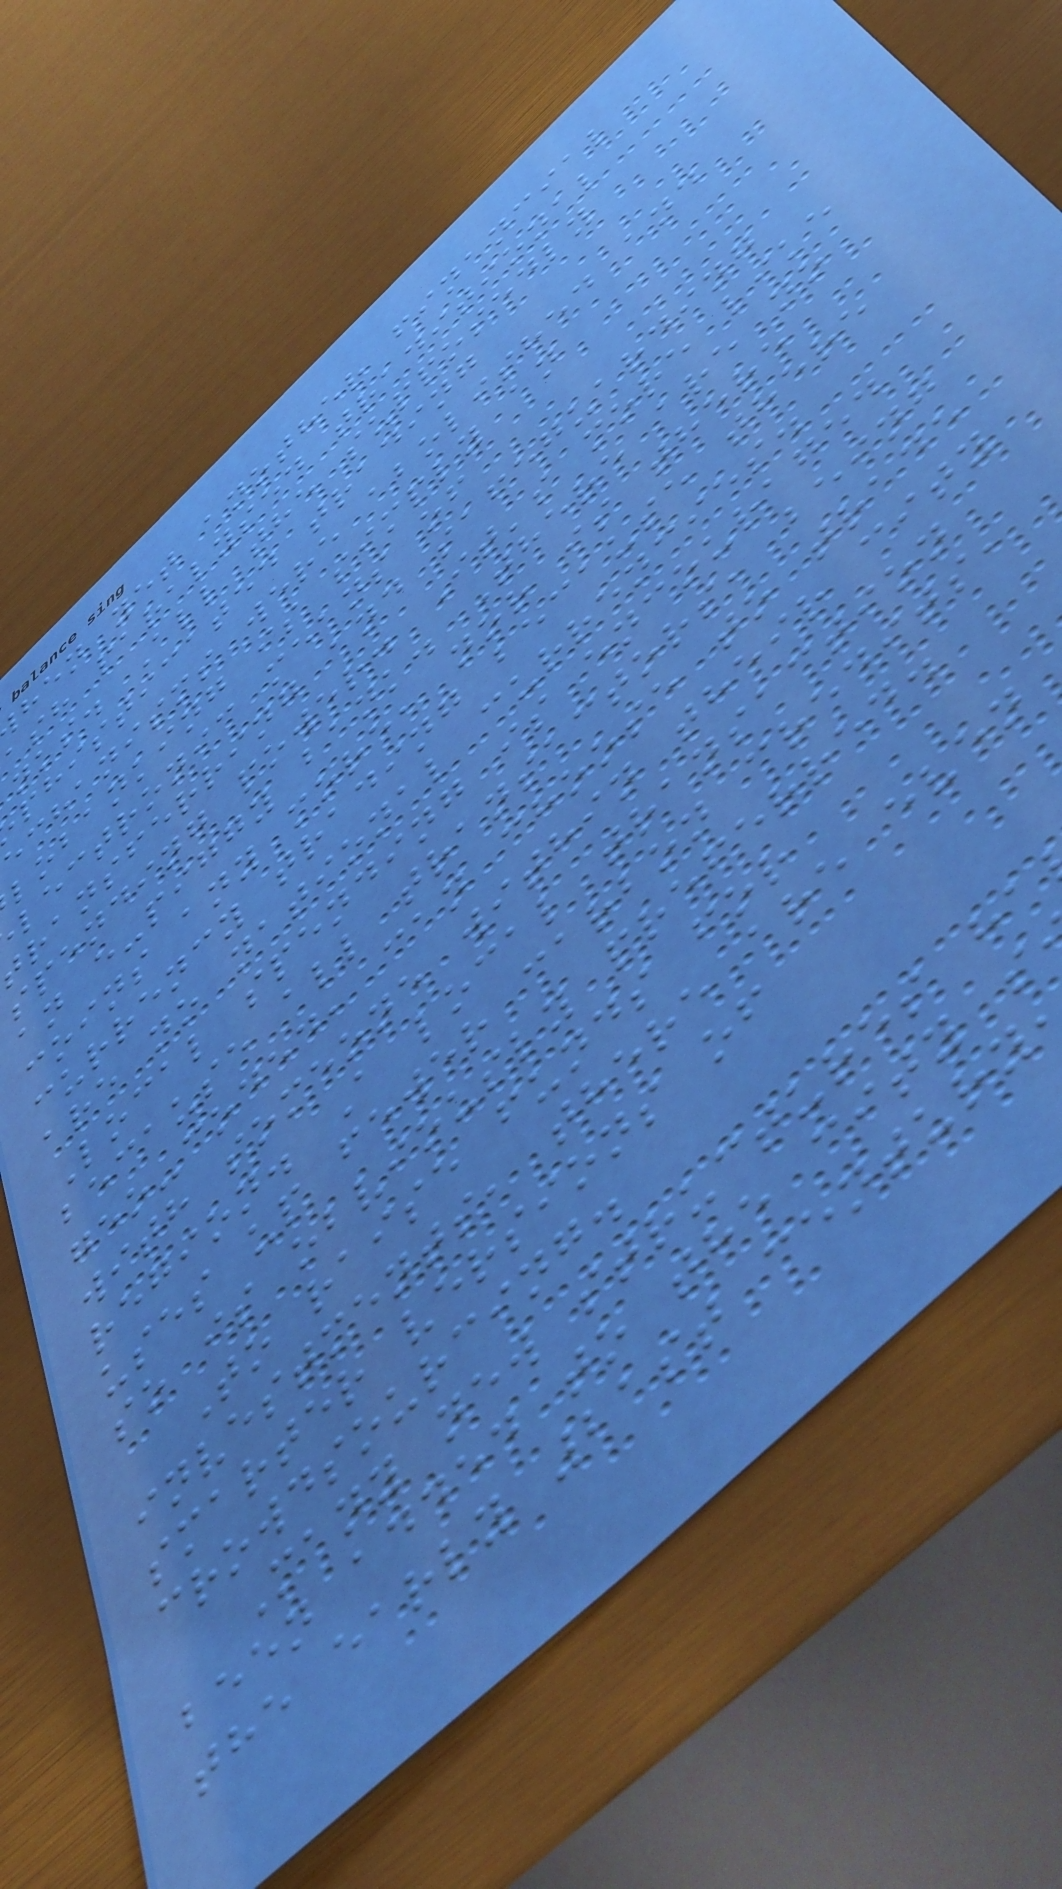hen yet another financial
ash paralysed traditional
nks. All the supposedly
phisticated trading
echanisms were abolished and
lobanking is simply an
lectronic means of
ransferring and safeguarding
spending power. It's more like
an e-piggy bank. There are no
coins any more, nor is there
currency trading because there
are no national currencies.
Local spending is encouraged
because all transactors, being
geo-coded, can choose to trade
with someone within their city
region. A local transaction
uses up fewer carbon credits,
so is obviously preferred.
To raise funds for
investments, there are even
smarter versions of
crowdsourcing.
Many new structures ha
been added to the city s
the early 21st century
